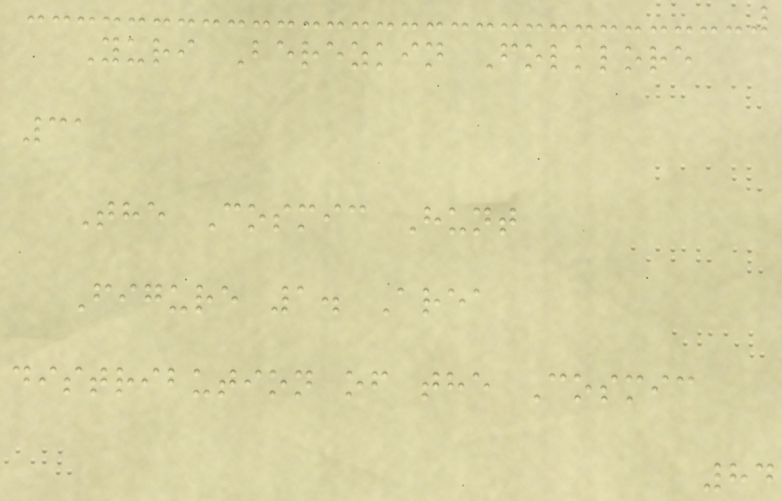Yuri Berezkin Folklore
31
The Cosmic Hunt
Figure 1. Area
distribution of the Cosmic
84
